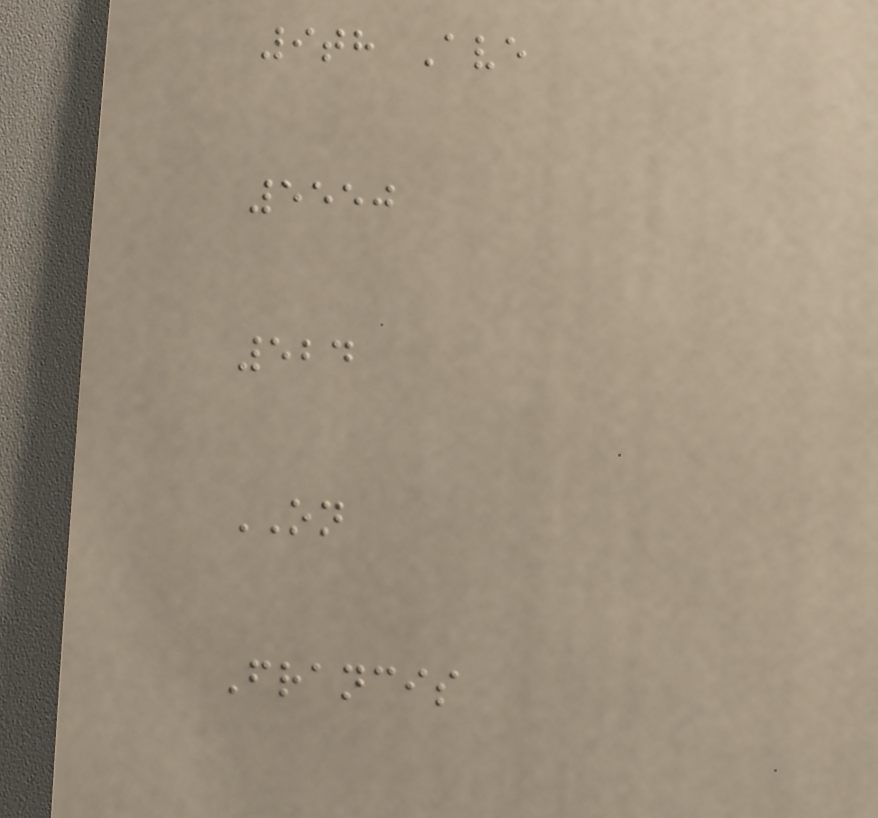9th Ave
5550
524
ON
Francis
